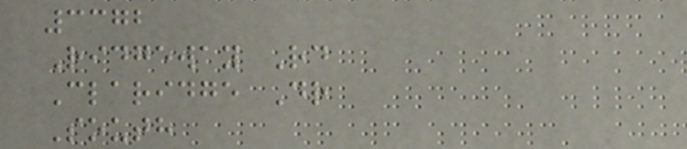3372
Ridgeway Rd
Claridge Dr
South
